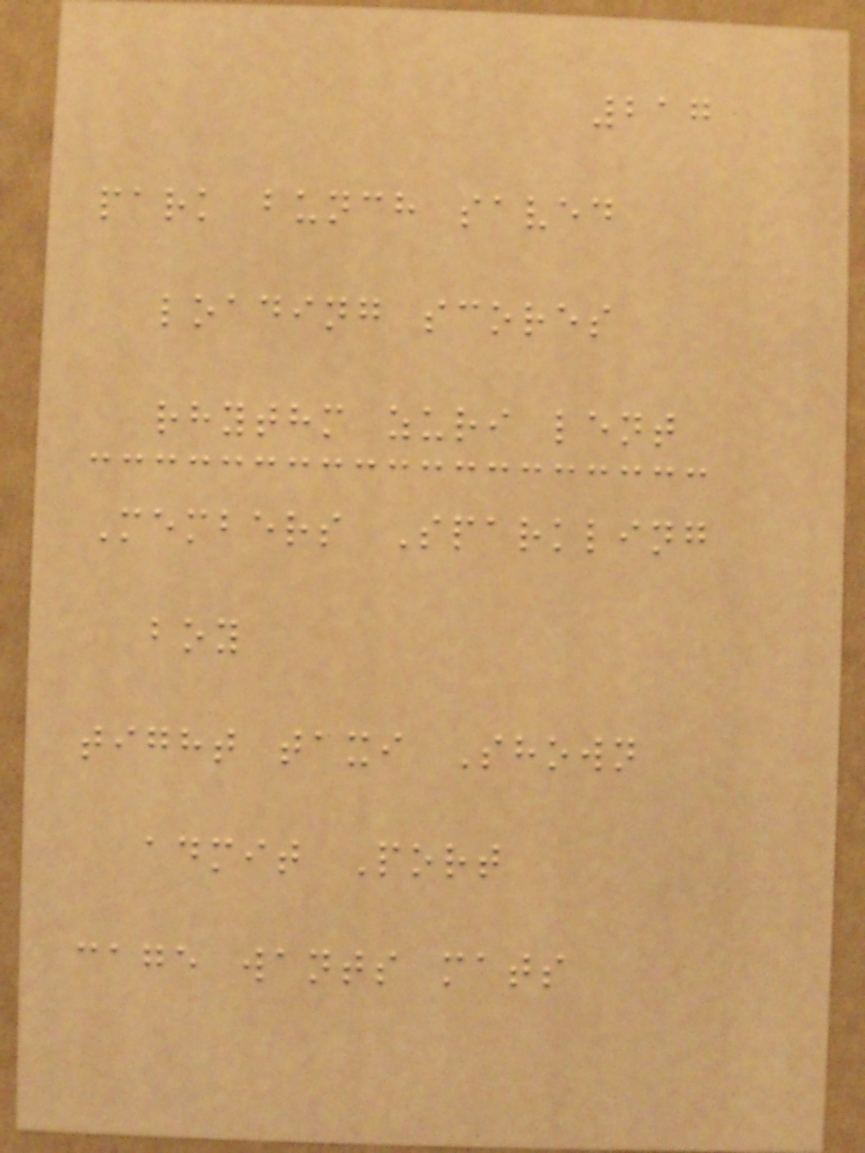217
park bunch saved
loading scores
rhythm zuri lent
Members Sparkling
boy
tight taxi Shown
admit Port
cage wants mats
